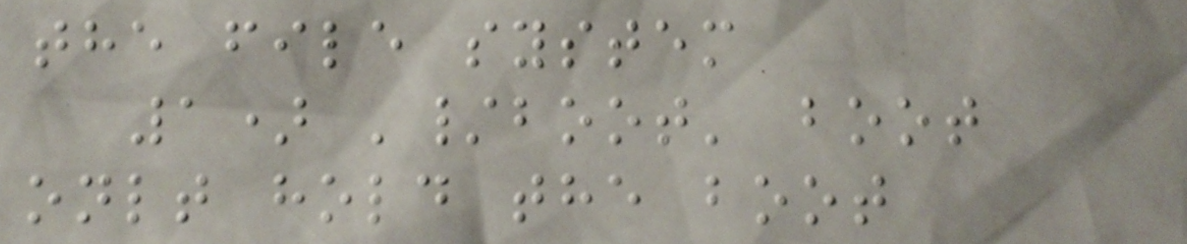the file system
1) '/boot' boot
onlt hold the boot
